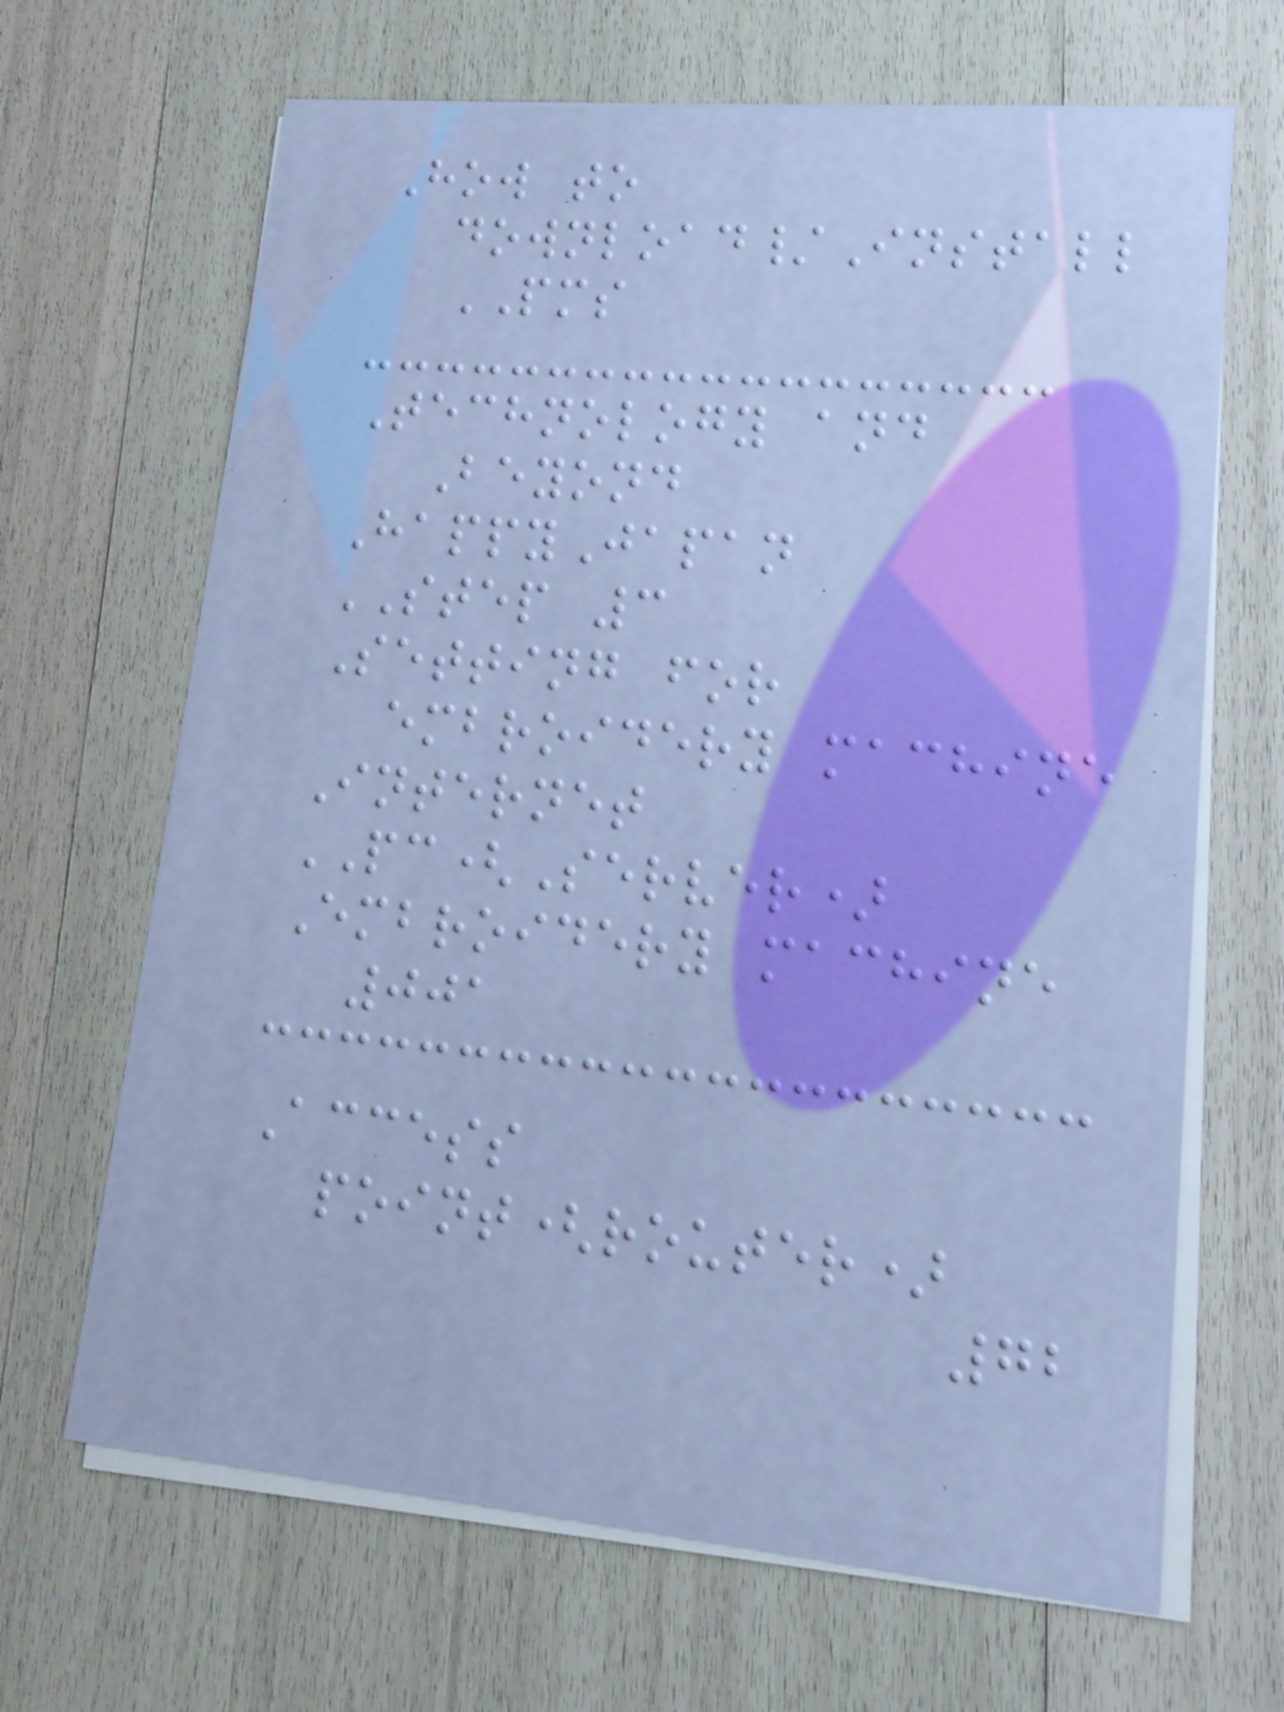How to
download/Install
PMS
Technology and
Beyond
HappyJapan
STEP 3
Setting for
embroidery machine
Internet
PC(Server)
Embroidery machine
001
Access
point(router)
72
